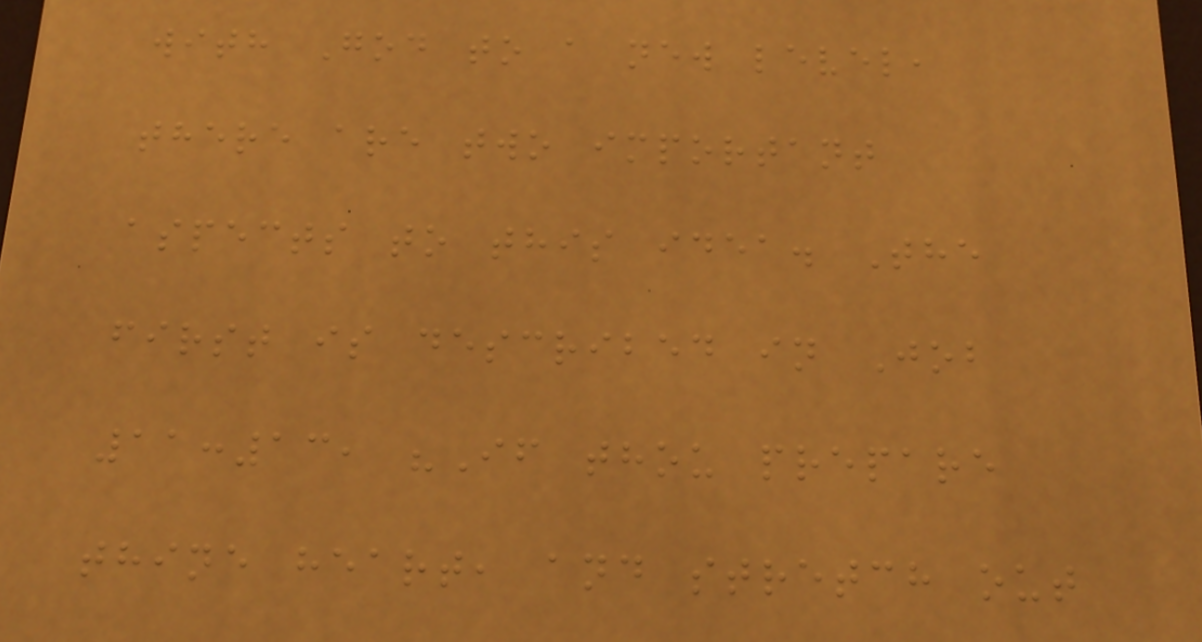with God to a new level,
there are two important
aspects to this idea. The
first is described in Job
11:13, "If thou prepare
thine heart, and stretch out
